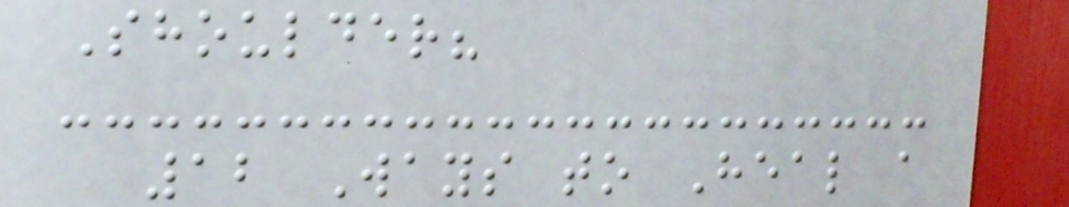Shoulder?
12 Ways to Heal a
